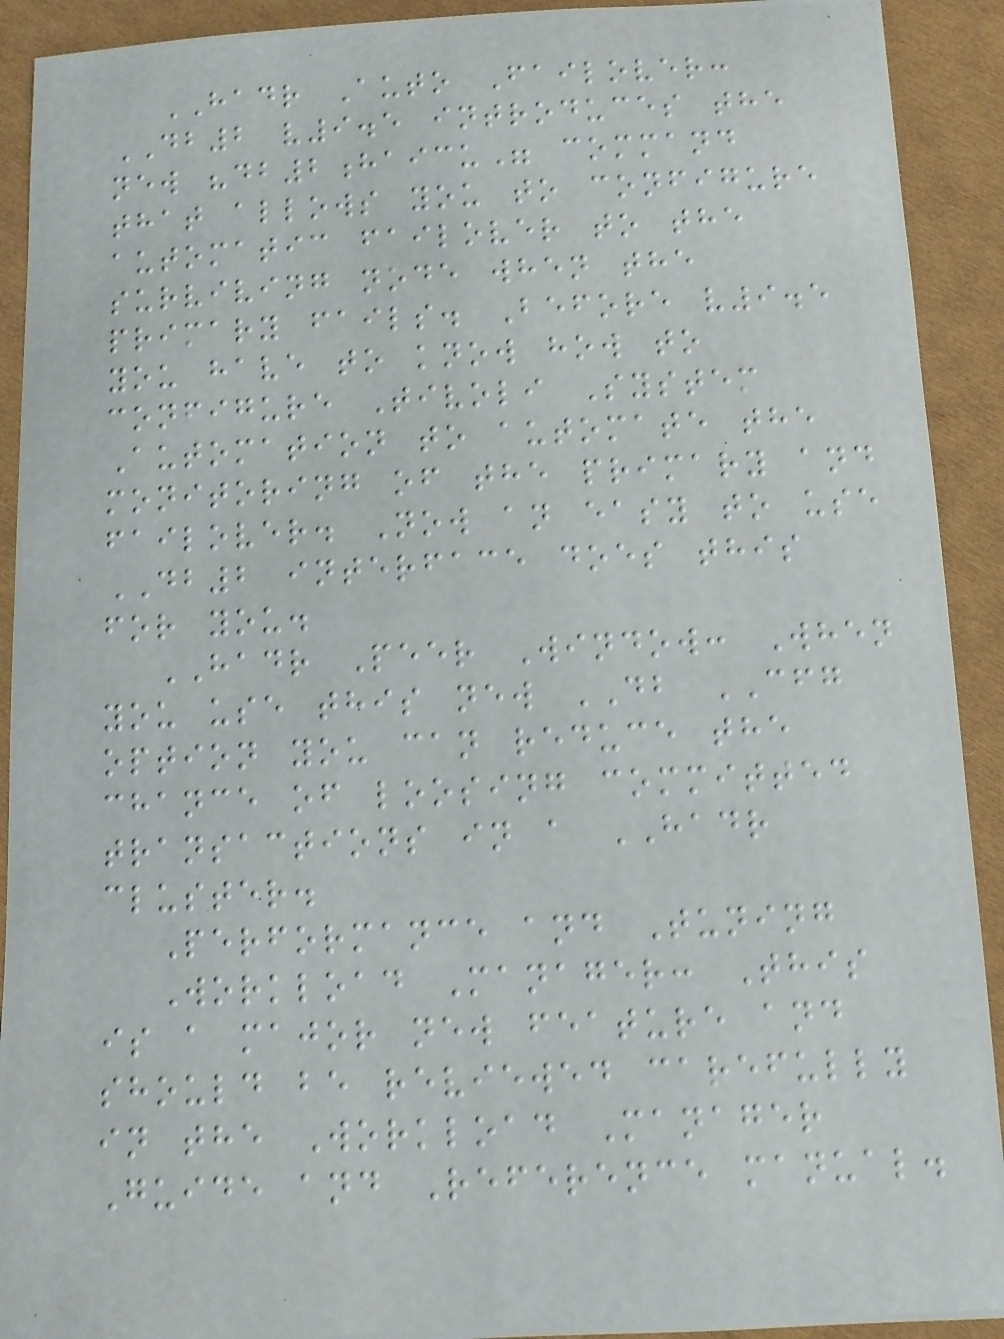HADR Auto Failover:
DB2 v9.5 introduces the
new "db2haicu" command
that allows you to configure
automatic failover to the
surviving node when the
primary fails. Before v9.5
you have to know how to
configure Tivoli System
Automation to automate the
monitoring of the primary and
failover. Now an easy to use
DB2 interface does this
for you.
HADR Peer Window: When
you use this new DB CFG
option you can reduce the
chance of loosing committed
transactions in a HADR
cluster.
Performance and Tuning
Workload Manager: This
is a major new feature and
should be reviewed carefully
in the Workload Manager
Guide and Reference manual.
